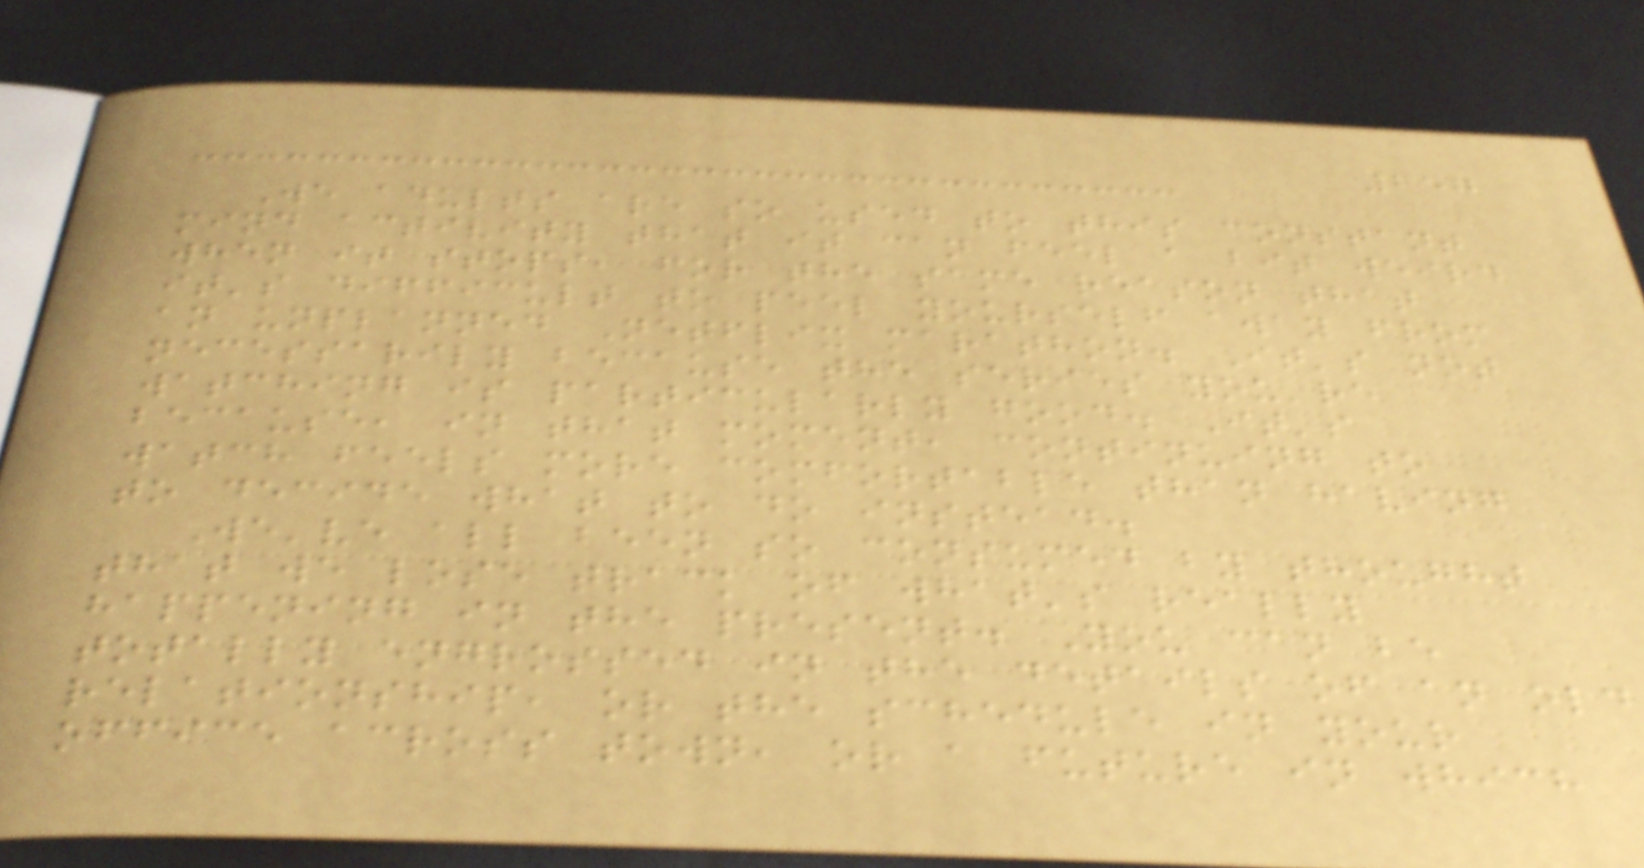257
We adults are so used to this constant
mind activity that it can feel a bit weird
when it stops, for the same reason that
it's difficult to peel yourself away from
an unplanned Netflix marathon. It's not
necessarily because the series you're
watching is particularly good. It's
because, in that moment, continuing to
watch feels more comfortable than having
to decide what to do instead.
We've all been so consumed by thought
that we lose track of what's really
happening in the present. You can be
totally engrossed in the details of an old
relationship, or the schedule in your
office across town, or a future in which
